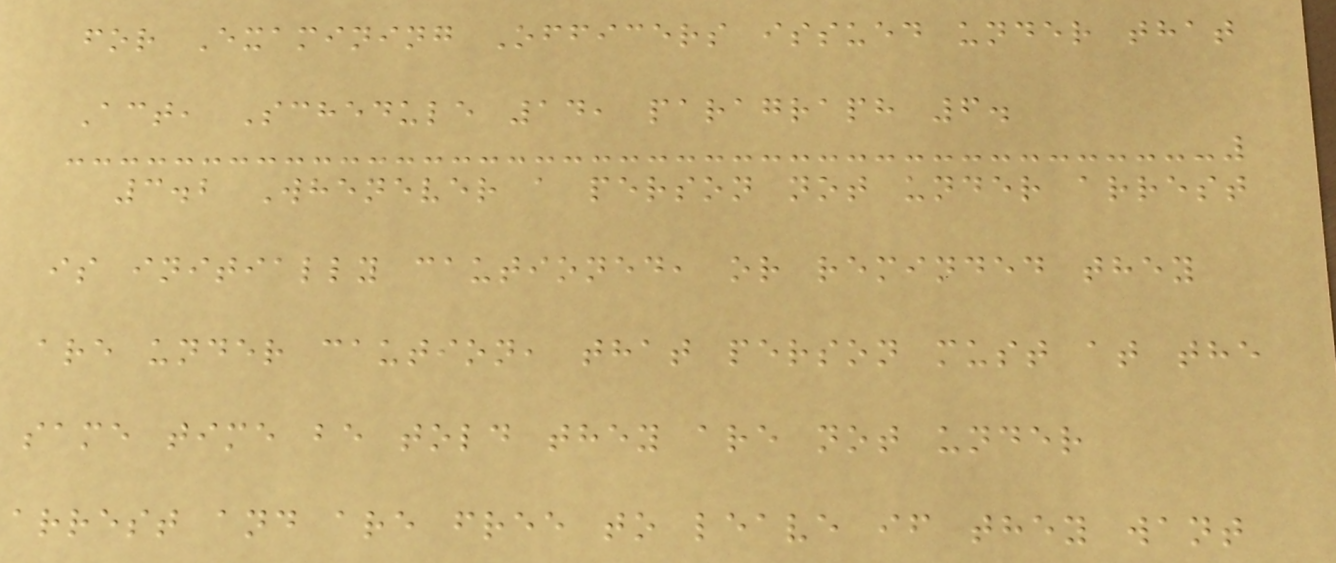for Examining Officers issued under that
Act, Schedule 14, paragraph 6.
3.2 Whenever a person not under arrest
is initially cautioned, or reminded they
are under caution, that person must at the
same time be told they are not under
arrest and are free to leave if they want
